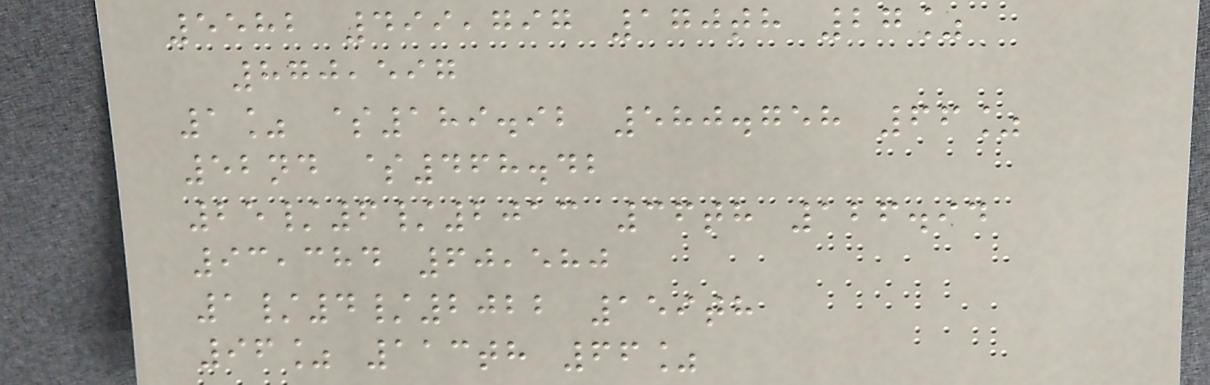5582 499,797 170th 27%
870,597
1% $189.92 580.758 66%
52nd $468.42
25/6/2013 36th 126.94
93,384 60,580
1/4/2022 159th
96% 113th 66%
